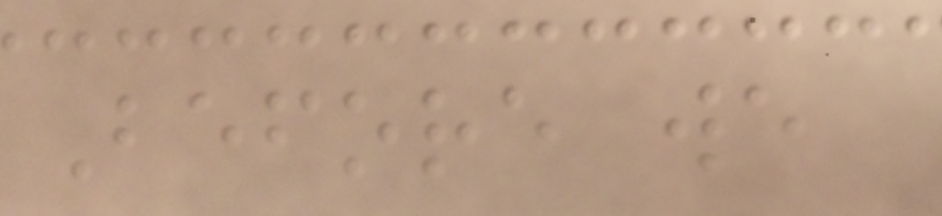Before we
